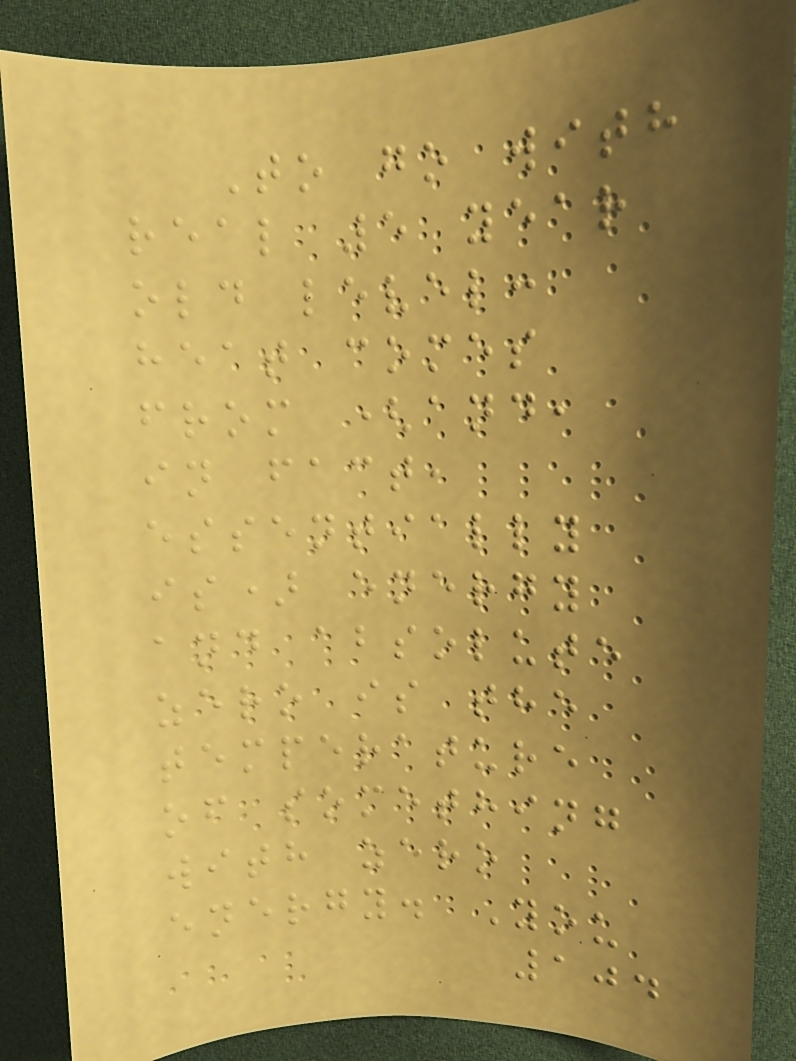To go with
real 5 year
old level:
heat comes
from (and,
in fact,
essentially
is) energy
and absolute
zero is the
temperature
of something
with zero
energy. You
104
